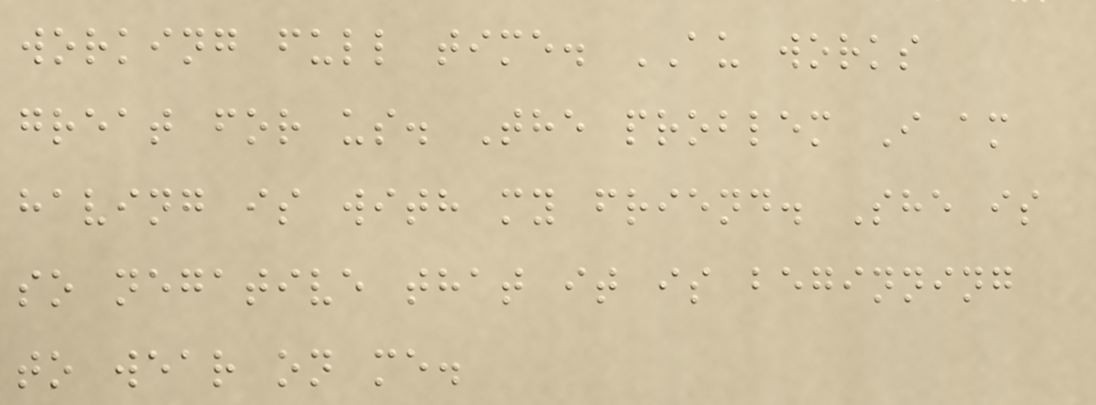working full time. AU works
great for us. The problem I am
having is with my friend. She is
so negative that it is beginning
to wear on me.
